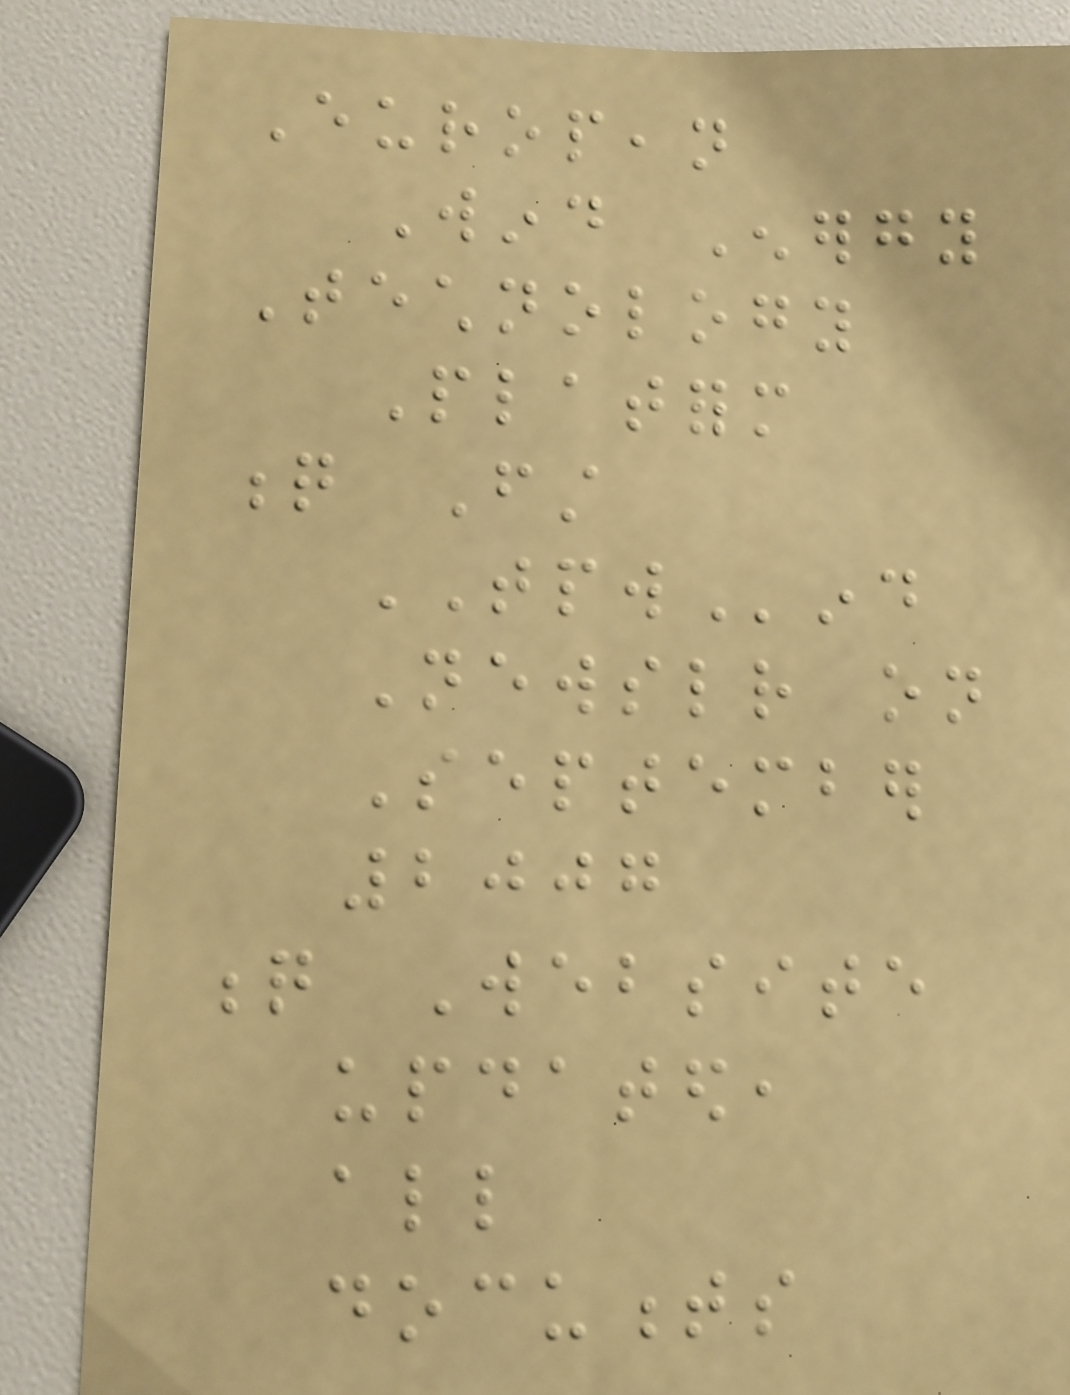European
Wind Energy
Technology
Platform
q First
TPWind
Newsletter on
September
2007
q Website
updated,
all
documents
